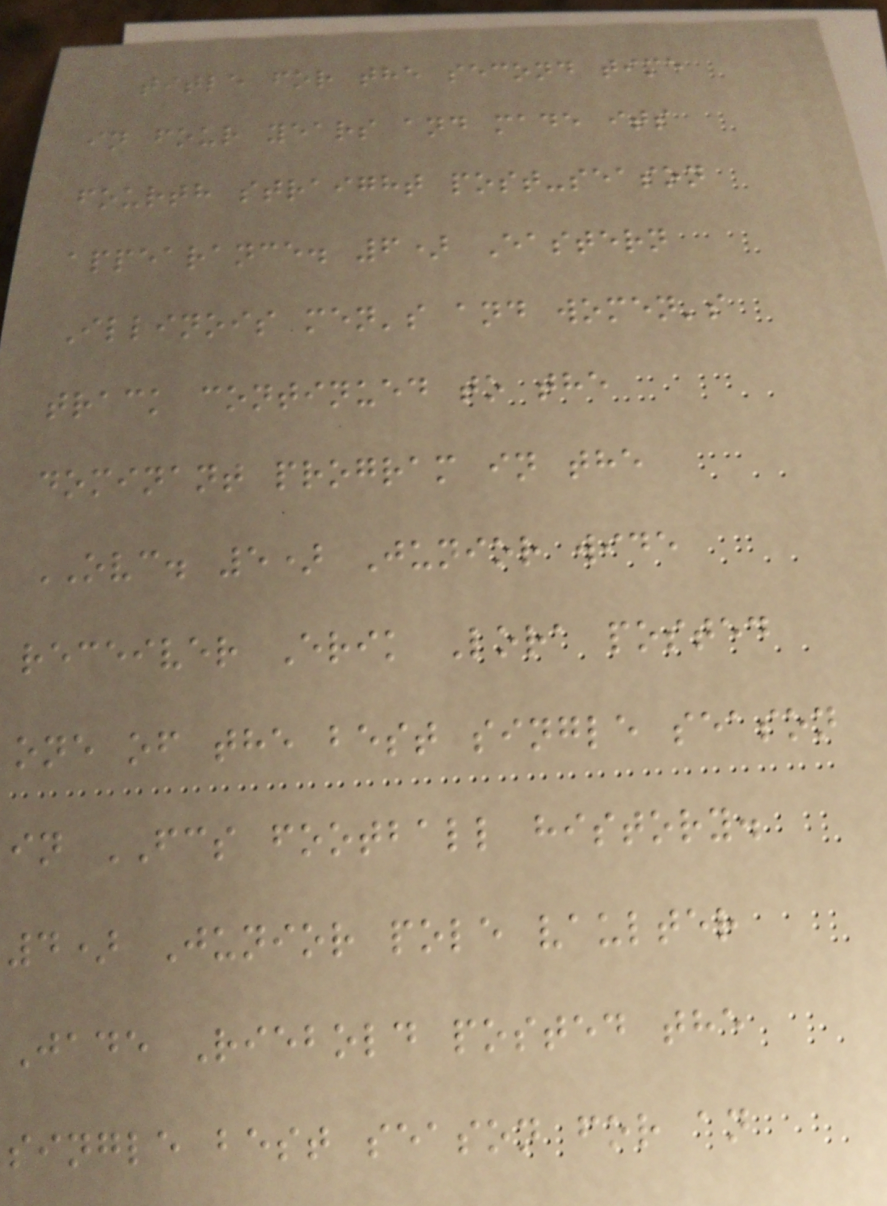title for the second time
in four years and made its
fourth straight post-season
appearance. 6) Eastern
Illinois men's and women's
track continued to the
dominant program in the
OVC. 5) Junior wide
receiver Erik Lora posted
one of the best single season
in FCS football history.
4) Junior pole vaulter
Jade Riebold posted the
single best season for an
